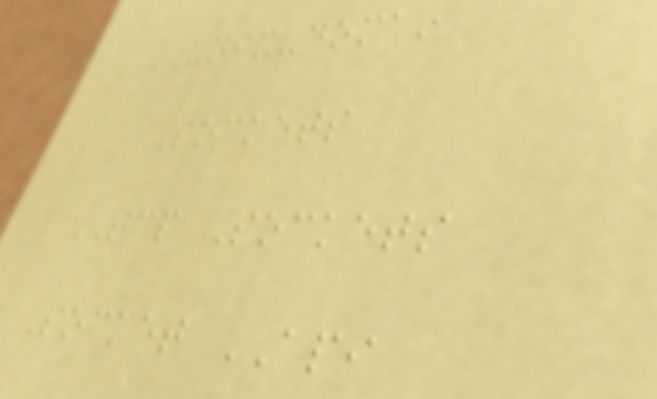UNIX-domain
Sockets
TCP Sockets
Socket API
